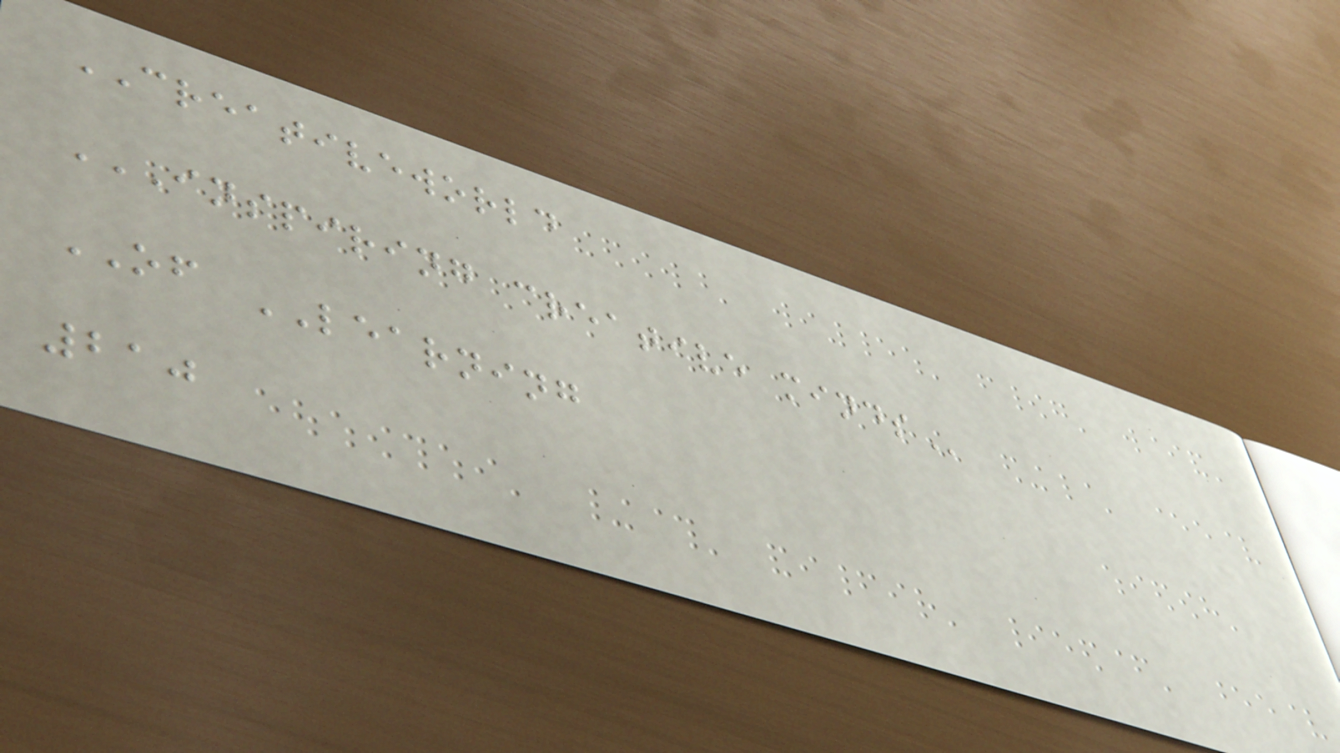CREATIVEWORLD
INSPIRING CREATIVE MINDS
OF LEARNING
210
